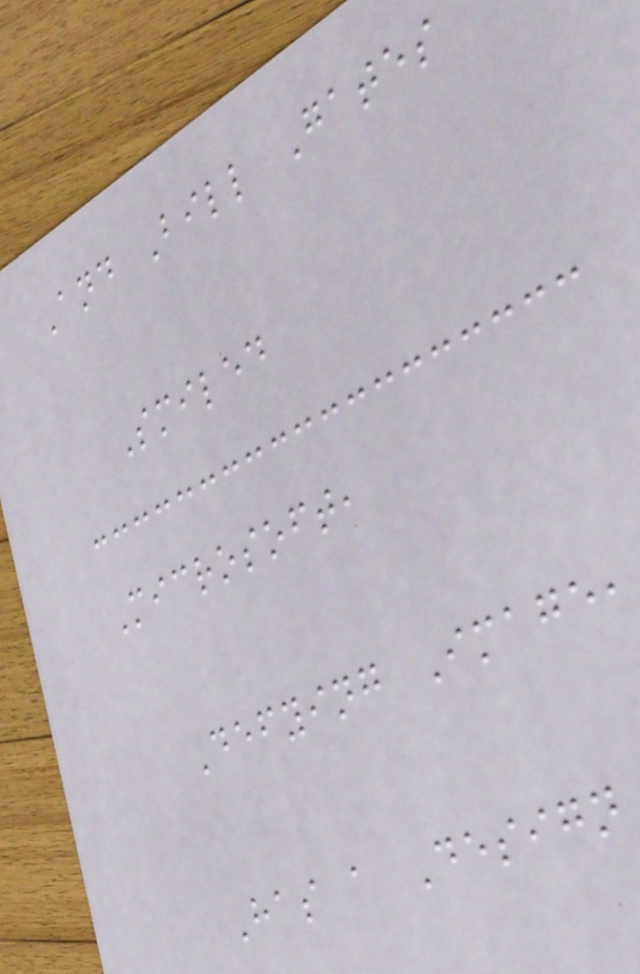And Bill Gates
Smiled
Microsoft,
Defying Image,
Has a Design
